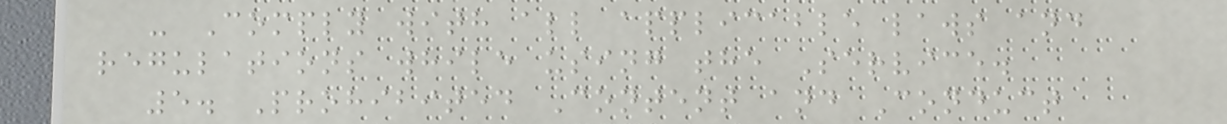- Comply with all applicable laws and
regulations while using the Service.
5. Prohibited Content and Conduct
